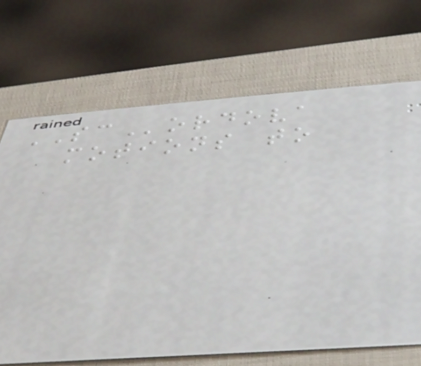SCordova
motions to
